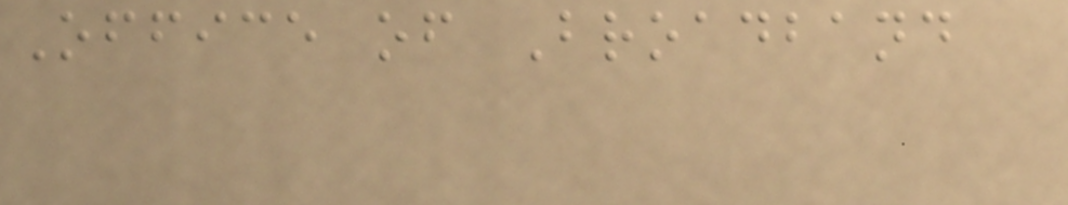Office of Broadband
